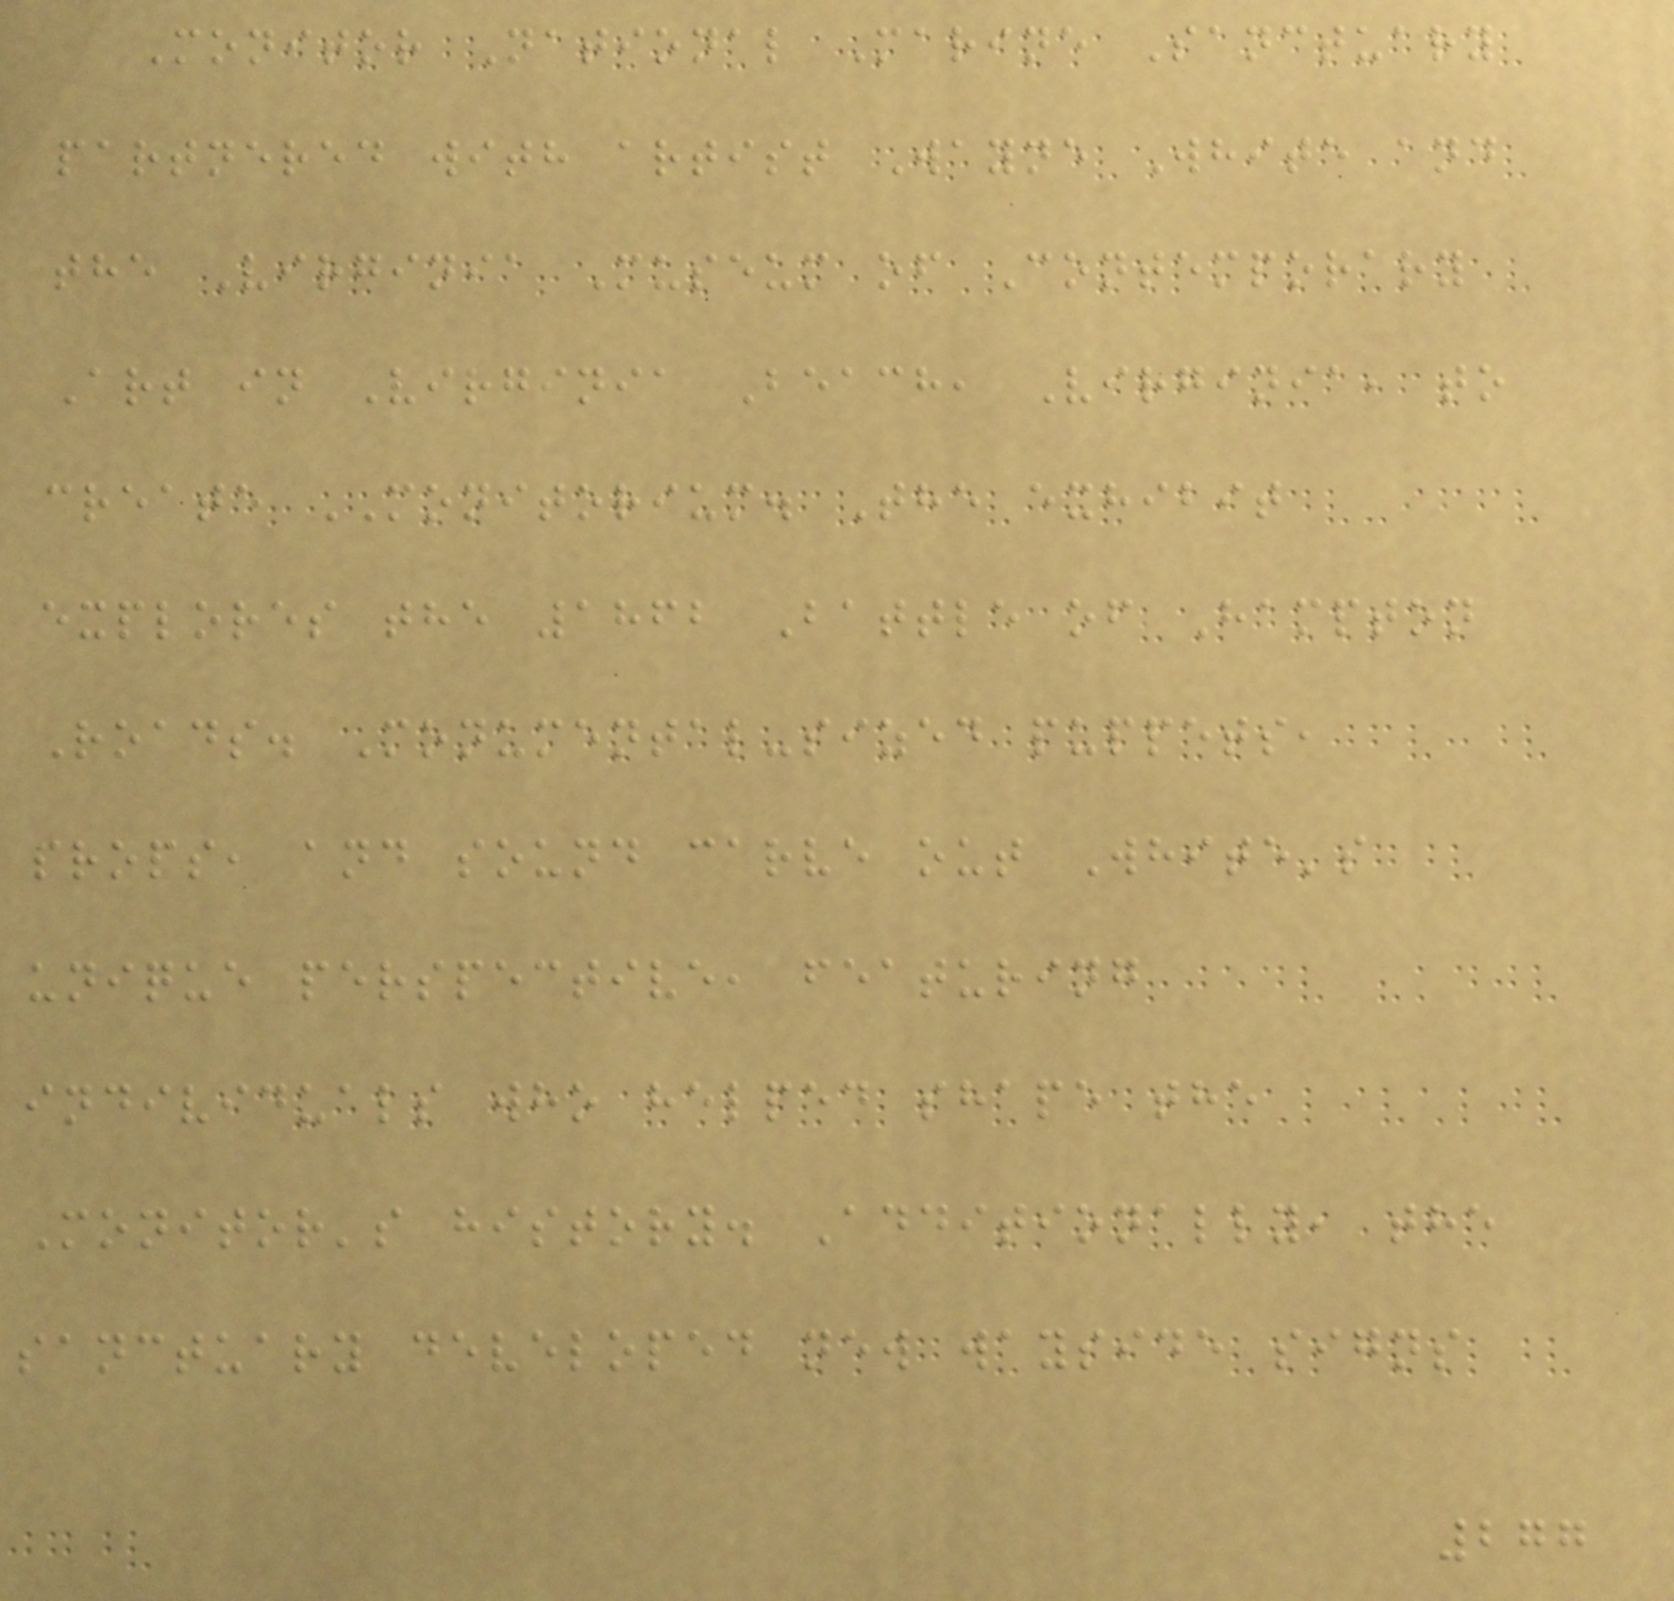Monitor National Marine Sanctuary
partnered with artist Wayne White and
the Virginia Museum of Contemporary
Art in Virginia Beach, Virginia, to
create MONITORIUM. The exhibit
explores the 1862 Battle of Hampton
Roads. Monumental-sized puppets,
props, and sound carve out White's
unique perspective, featuring
individuals who helped shape the
Monitor's history. Additionally, the
sanctuary developed new wayside signs
277
